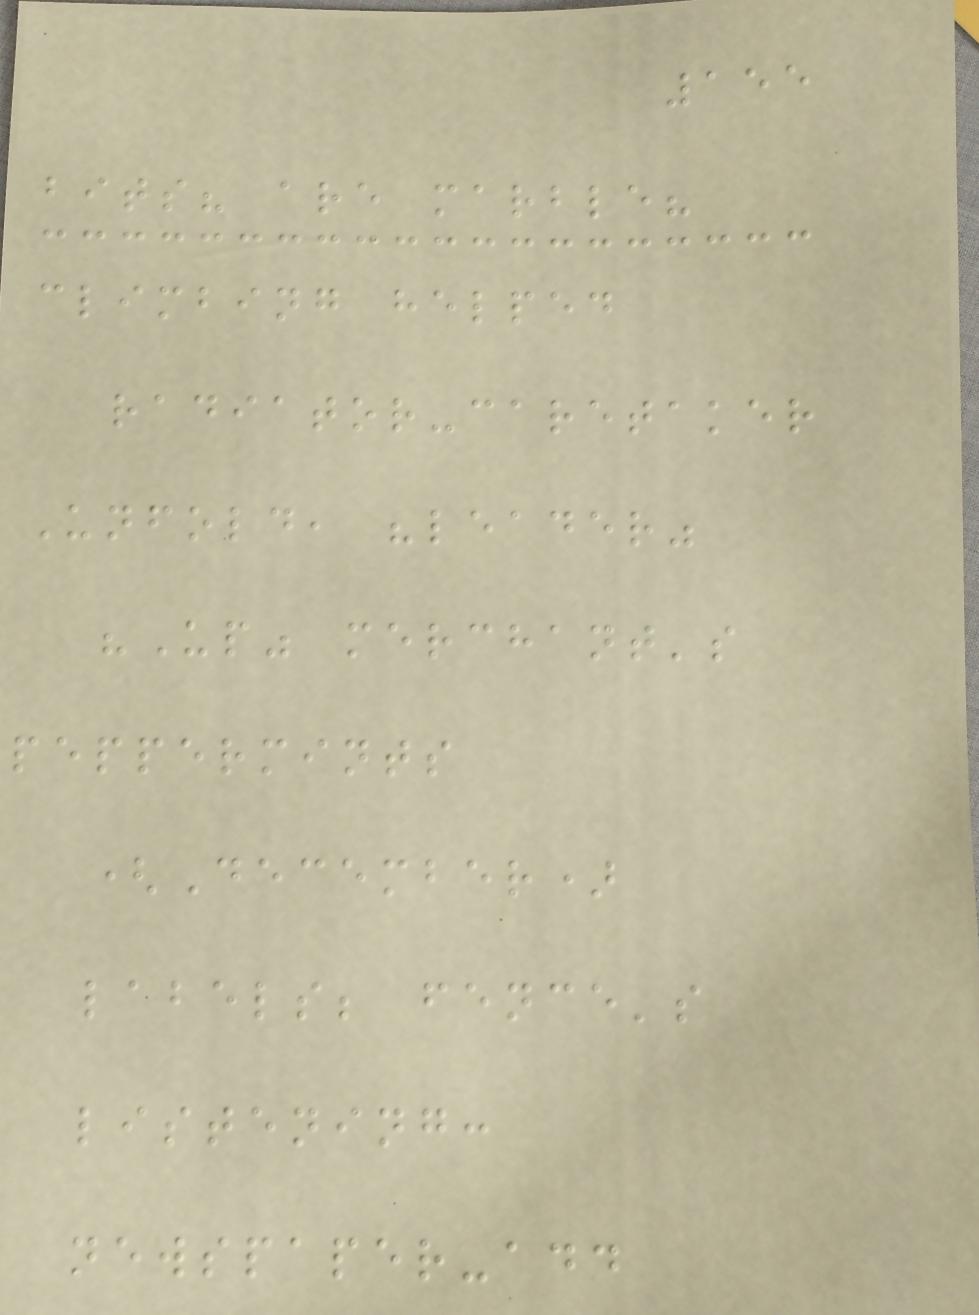155
bits? are marble?
climbing helped
radiator-caretaker
Unfold, "leader"
"Up" merchant's
peppermints
(December)
labels; fence's
listening:
newspaper-add
